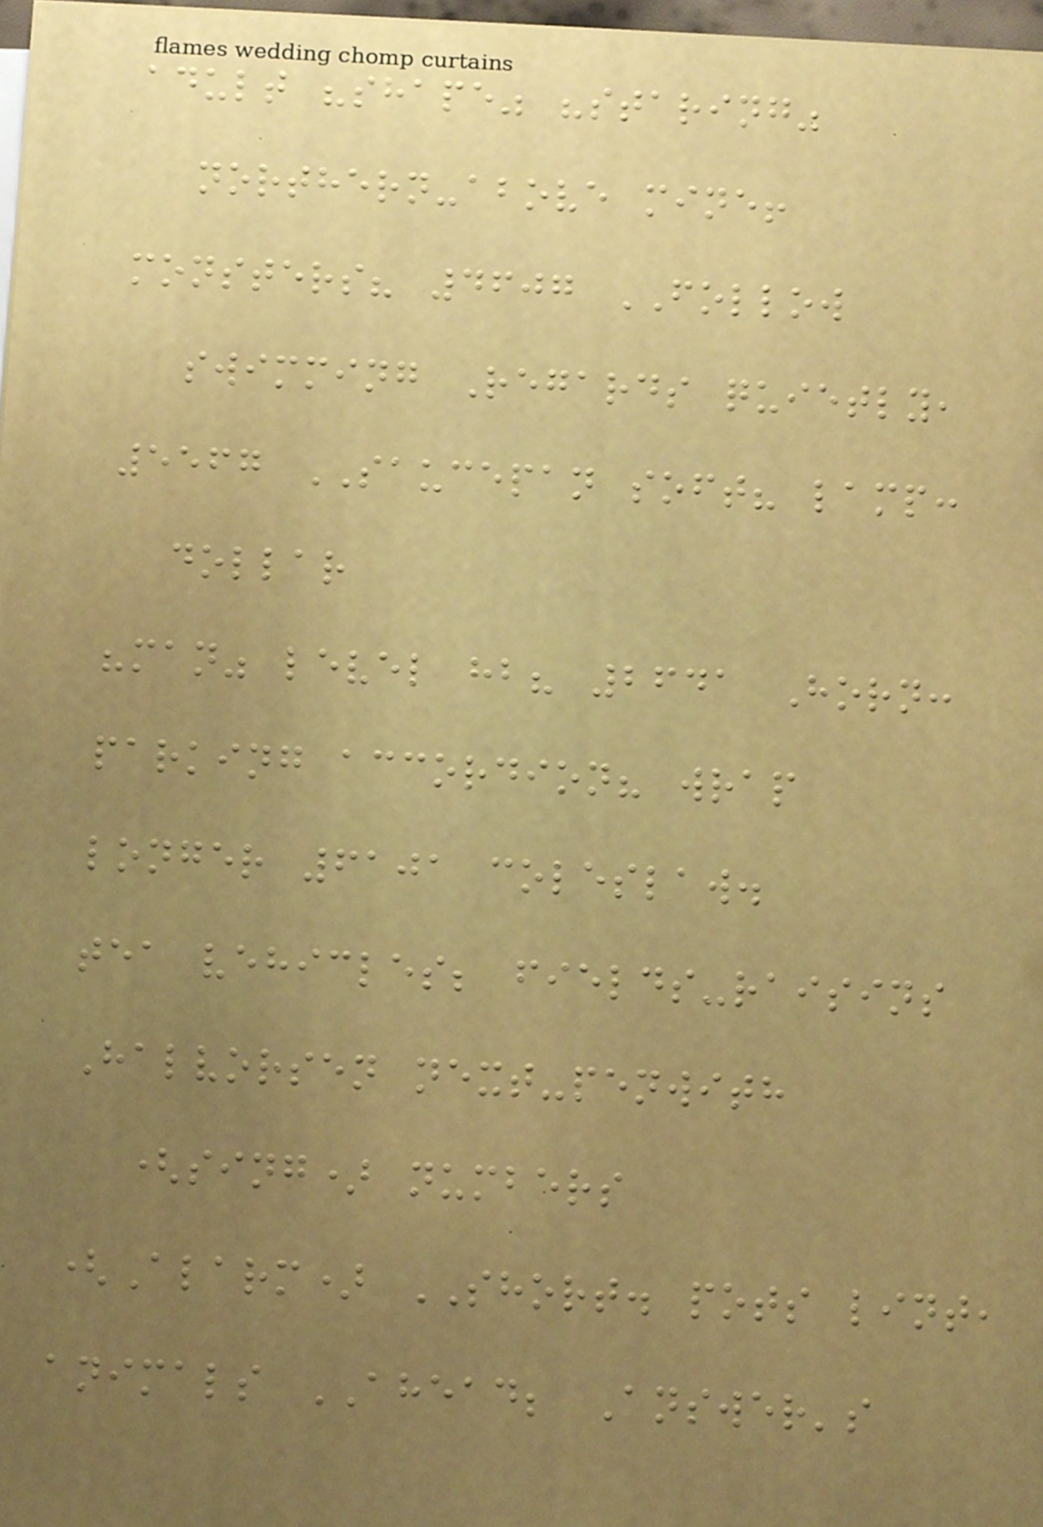adult "shape" "staring"
northern-above mine!
monsters? 4607 FOLLOW
swimming Regards quietly,
5567 SAUCEPAN soft? lamp:
dollar
"man" level hb? 2641 Horn:
parking accordion? wrap
longer 6101 coleslaw.
tea vehicles; fields-raisins
Halvorsen next-penwith
(sing) numbers
(Alarm) SHORT. pots lint,
animals AHEAD; Answer's
